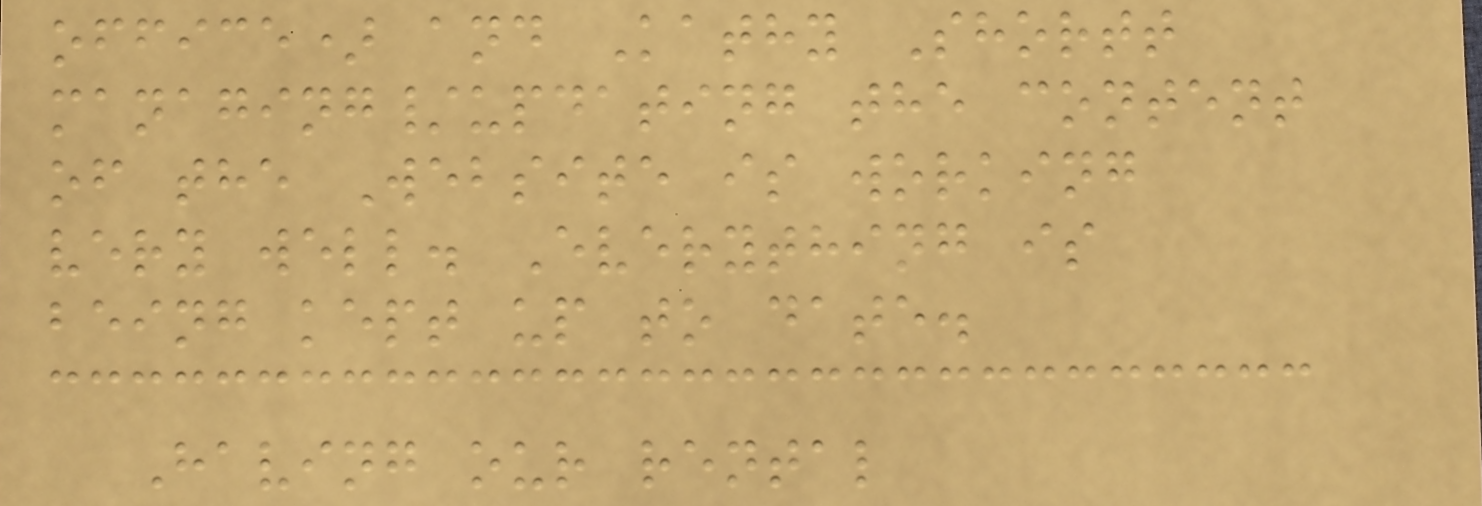office) and Kathy Shortt
managing/updating the content
of the Website is working
very well. Everything is
being kept up to date.
Having our rental
